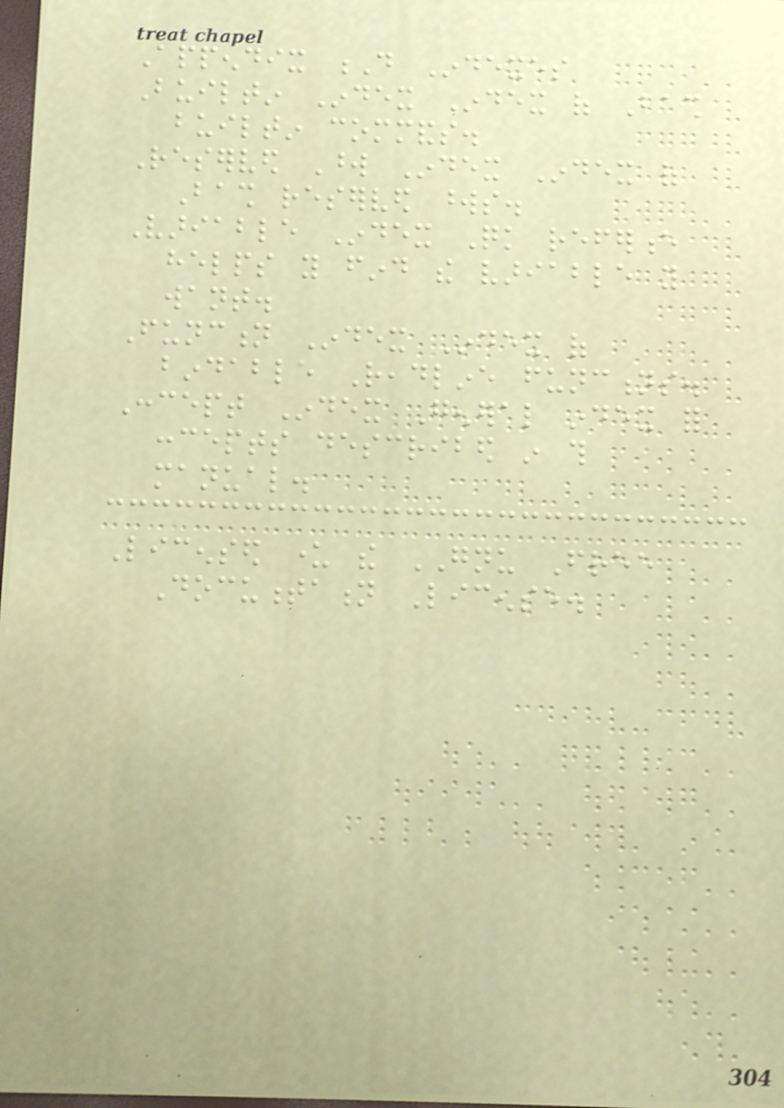Appendix D Indexes
Builtin Index Index of Bash
builtin commands.
Reserved Word Index Index of
Bash reserved words.
Variable Index Quick reference
helps you find the variable you
want.
Function Index Index of
bindable Readline functions.
Concept Index General index for
concepts described in this
manual.
Licensed under the GNU Free
Documentation License.
